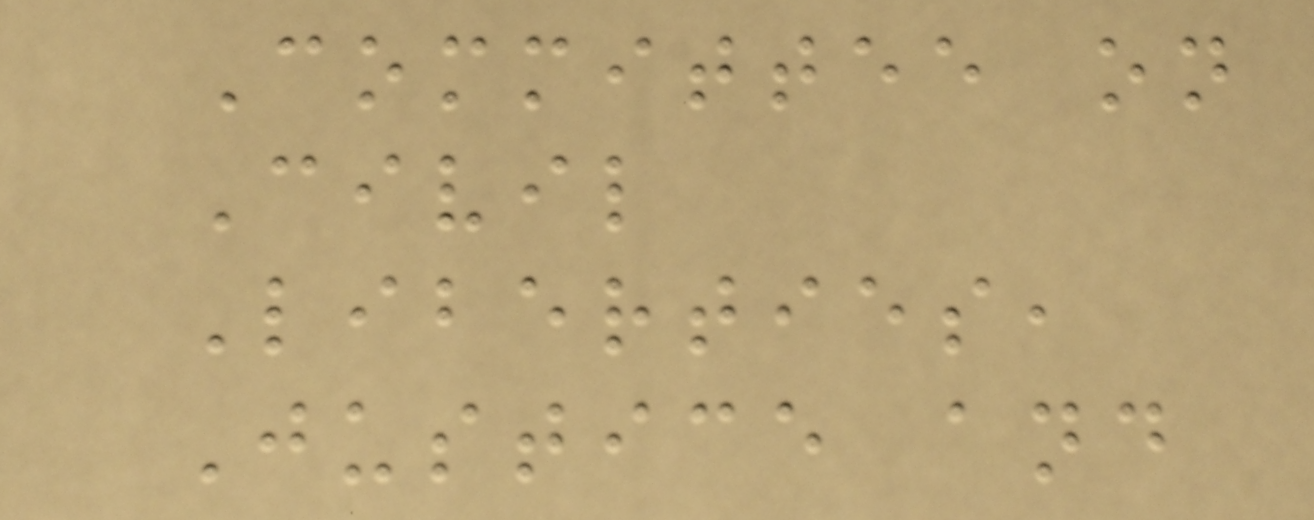Committee on
Civil
Liberties,
Justice and
